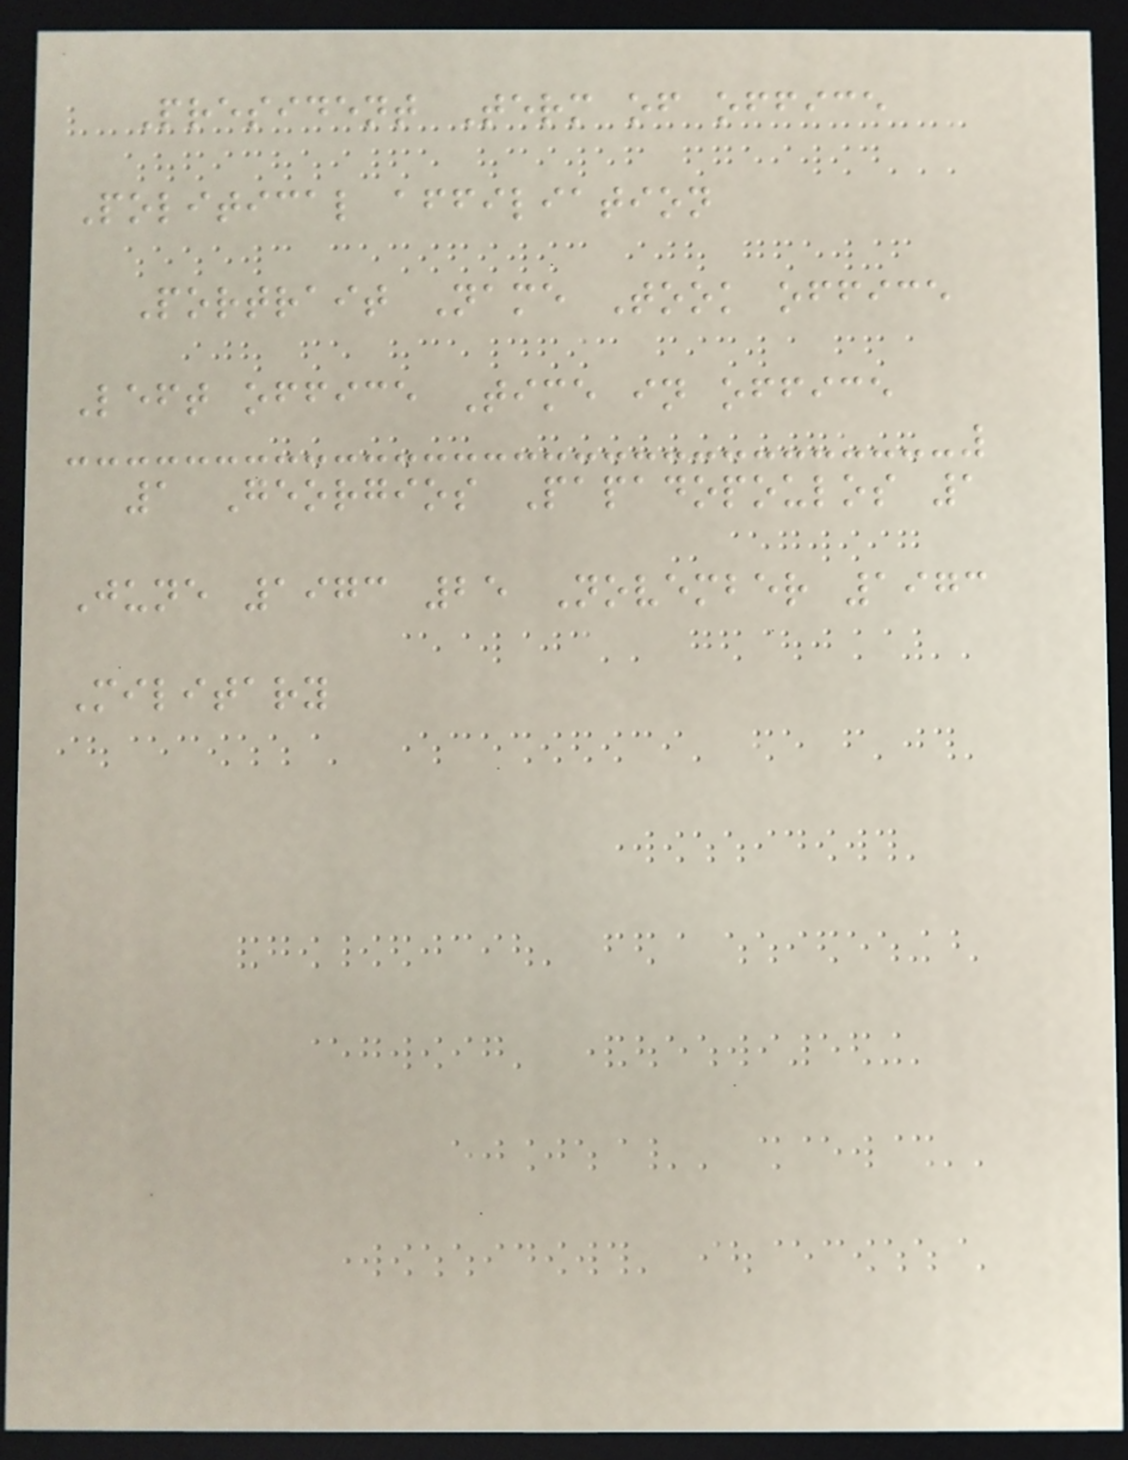President Term of office
Political affiliation
Portrait Name Took office
Left office Time in office
1 Georgios Papadopoulos 1
June 1973 25 November 1973
Military
